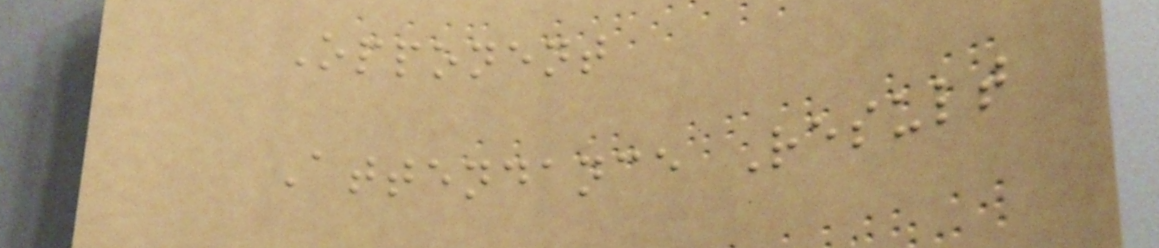Opponent
Attendance Result
